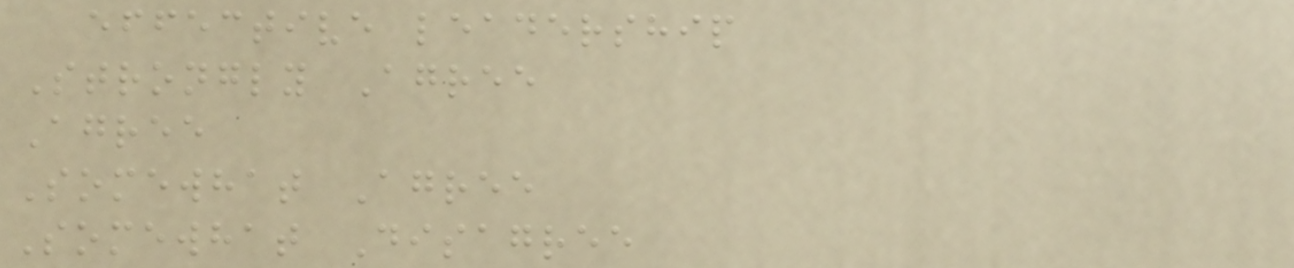effective leadership
Strongly Agree
Agree
Somewhat Agree
Somewhat Disagree
